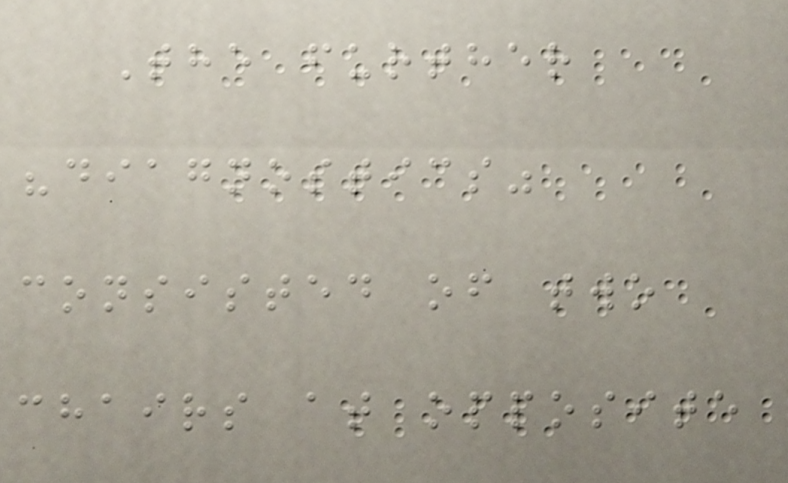The further
"diagnostics"
consisted of two
chairs at opposite
